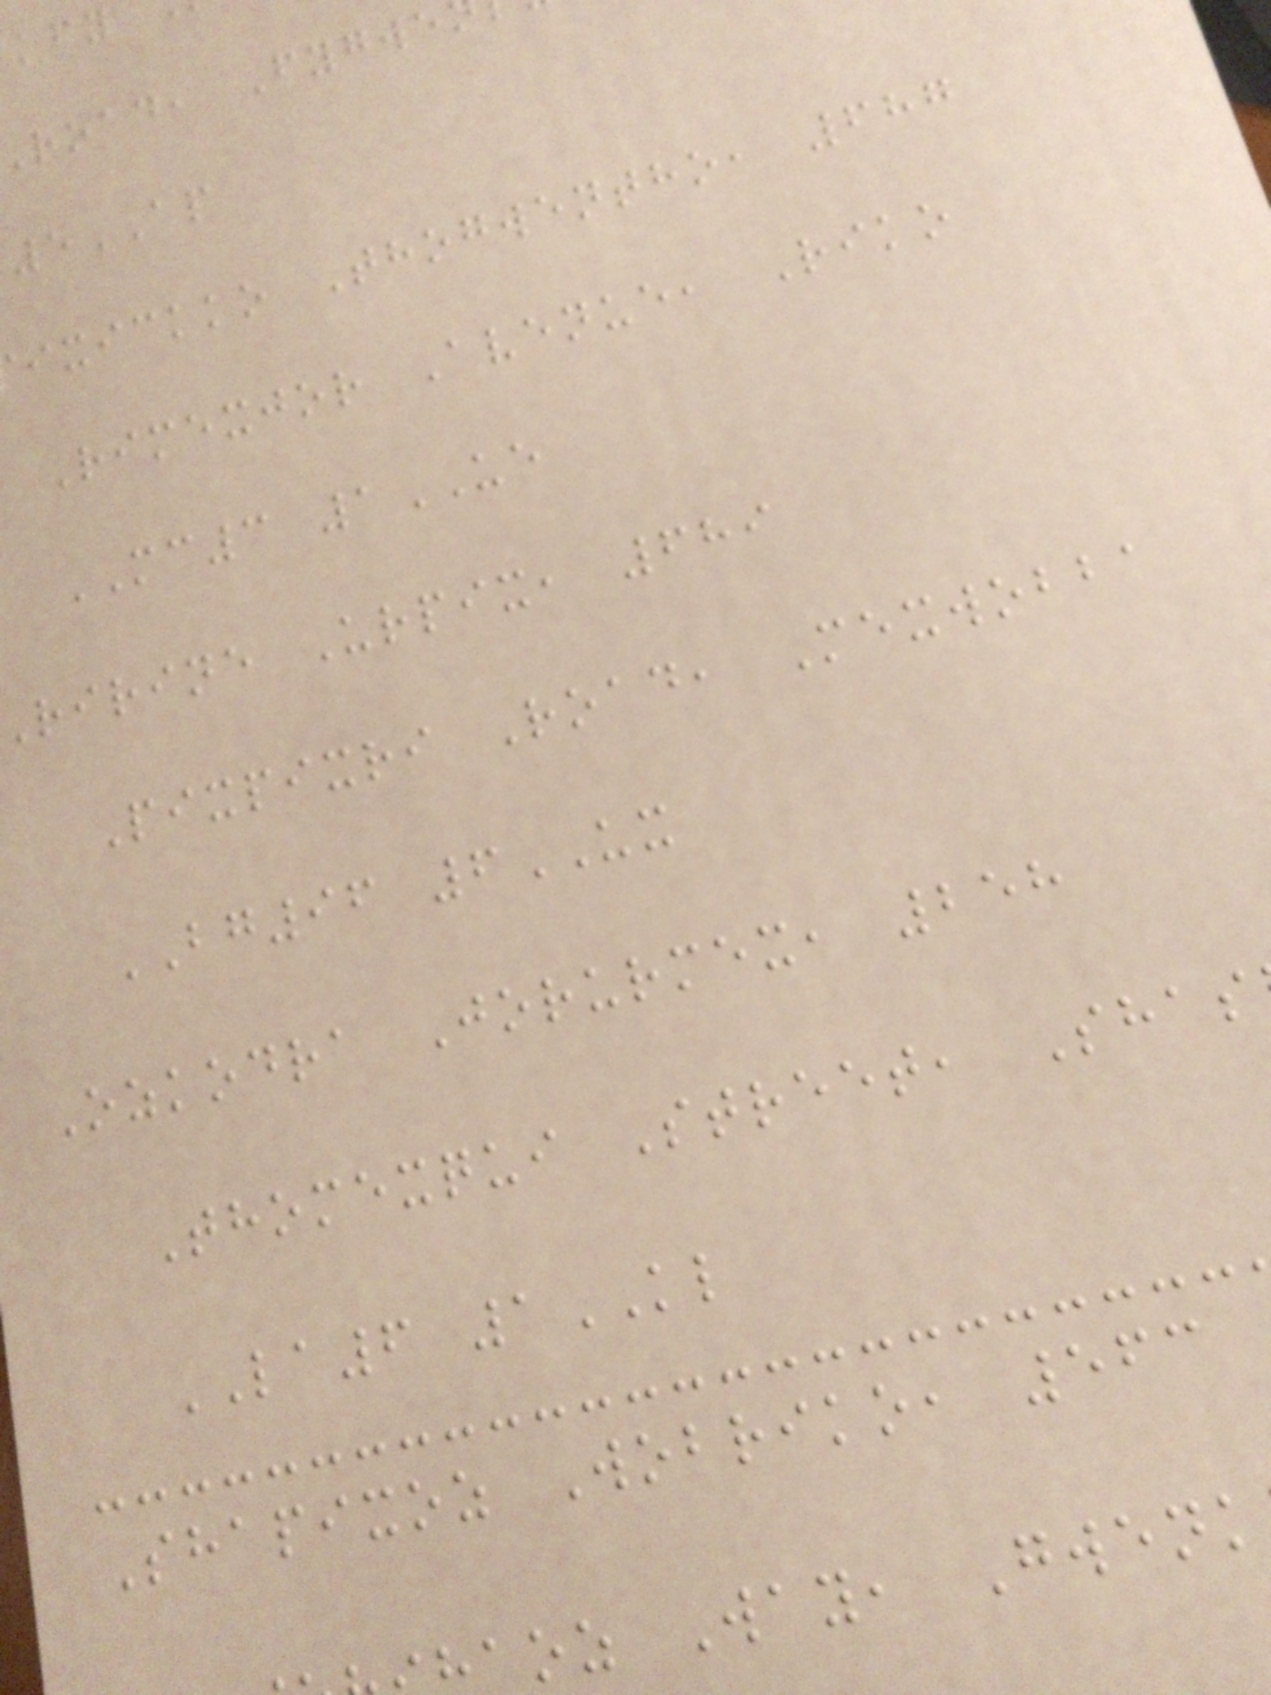road, Fygwe
5AP
ixickko Thogwentho, 687
Rimexjor Avenue, Riko
MC3 1UE
ririne Urpix, 689
Pixpixri Road, Mexwobba
BG96 6UX
Ozkodra Jorurmex, 258
Thomexqui Street, Shas
LA6 1KL
Shapixoz Wobriko, 563
aoz Way, Gwenk
